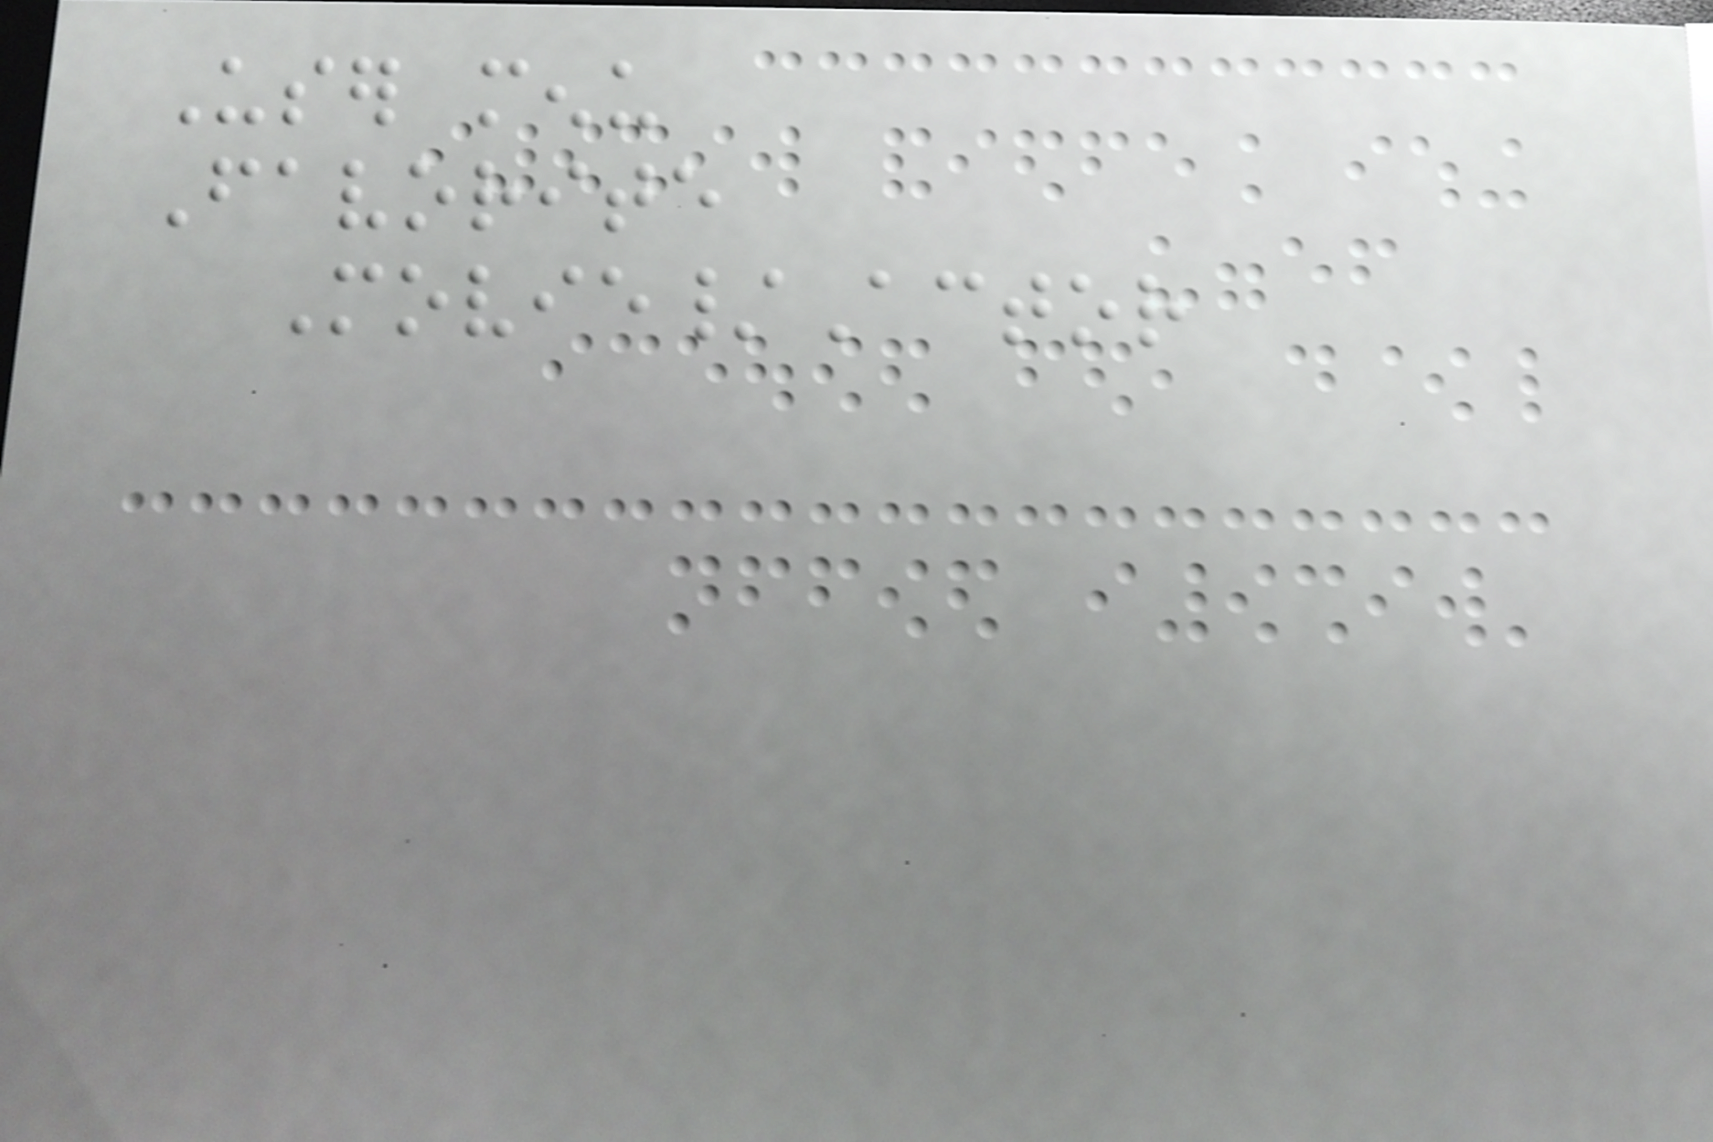User menu
Favorite
Movie/Actor
